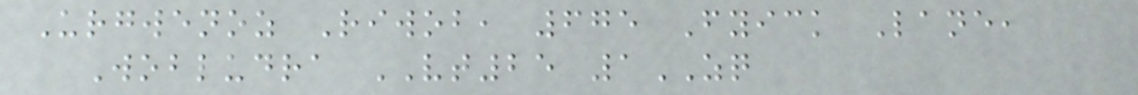Urgwenoz Riwob, 675 Fyick Lane,
Wobludra VT25 1ZQ
